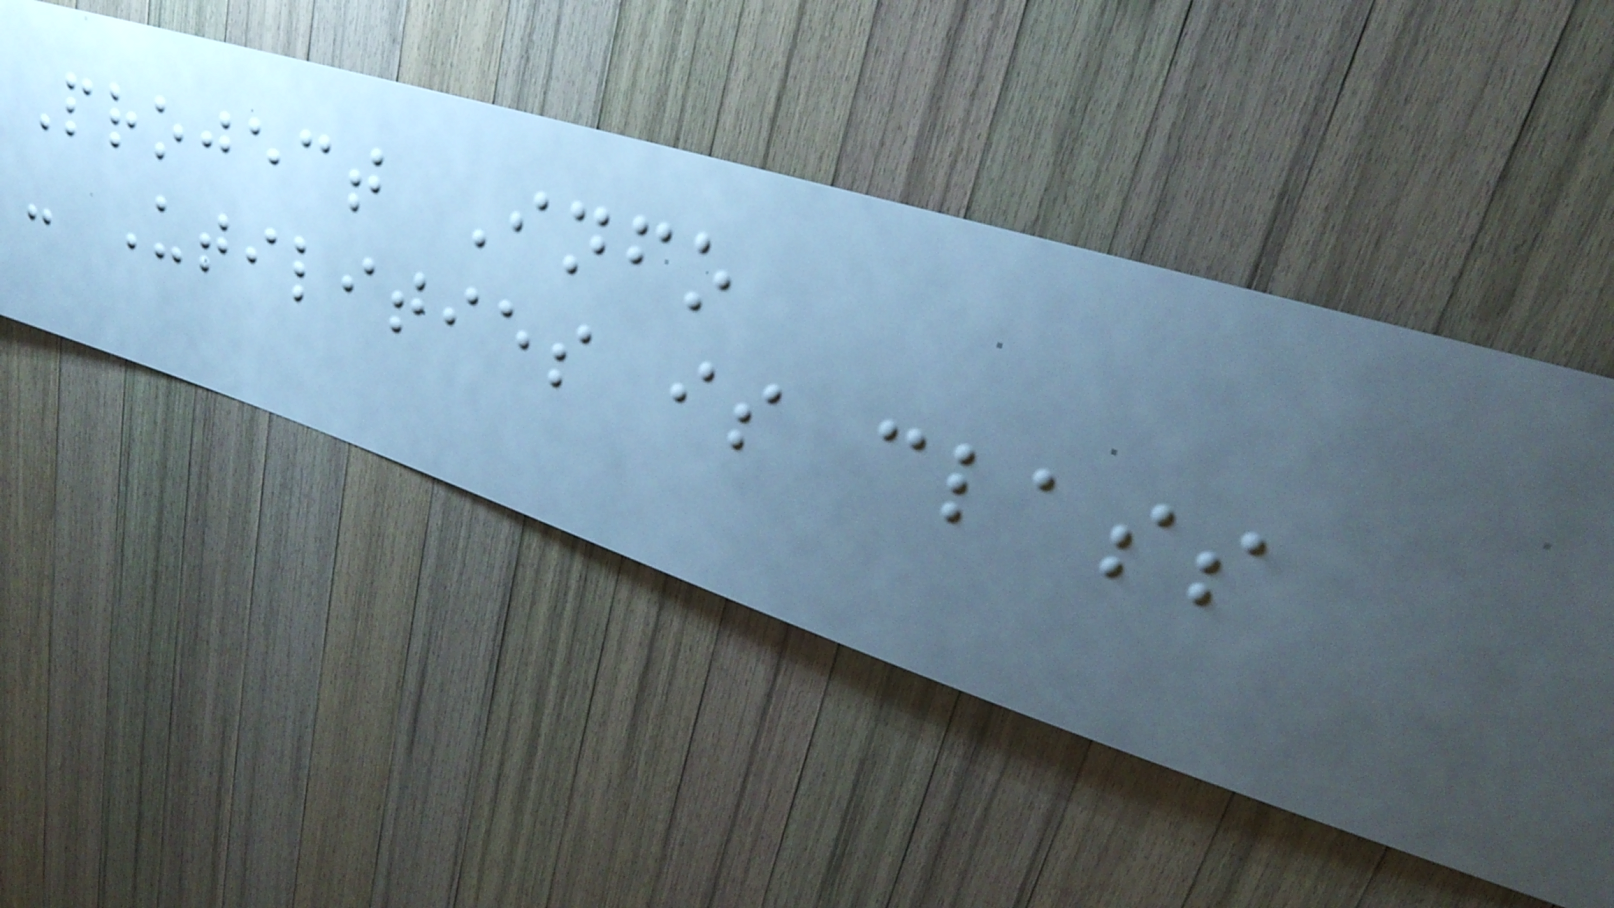Project Info
- Utilities is class
